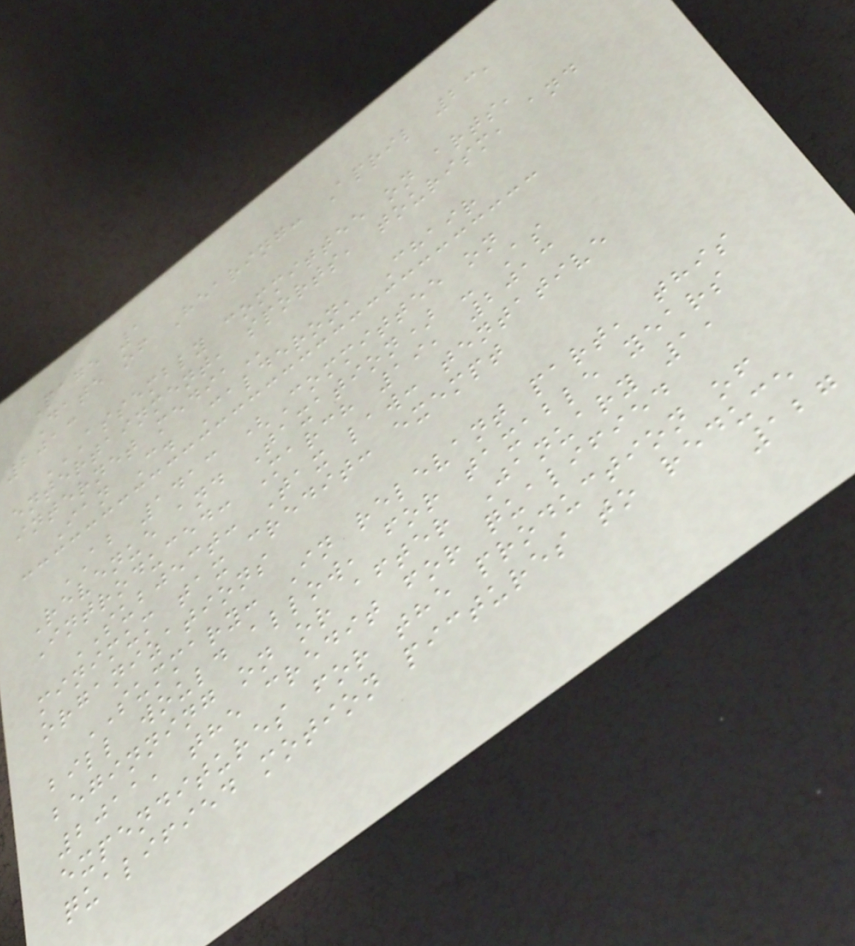Page 1
Date of Hearing: April 23,
2013
ASSEMBLY COMMITTEE ON ARTS,
ENTERTAINMENT, SPORTS, TOURISM, AND
INTERNET MEDIA
Ian C. Calderon, Chair
AB 1413 (Committee on
Revenue and Taxation) - As
Introduced: March 19, 2013
SUBJECT: Tax law: tentative
minimum tax credit: exempt
organizations
SUMMARY: In relevant part, this
bill would allow, for taxable years
beginning on or after January 1,
2011, the credit for qualified
expenditures for the production of
qualified motion pictures to reduce
127
